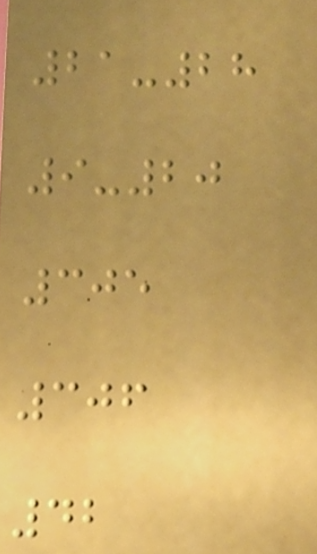21-28
9-20
305
306
42
